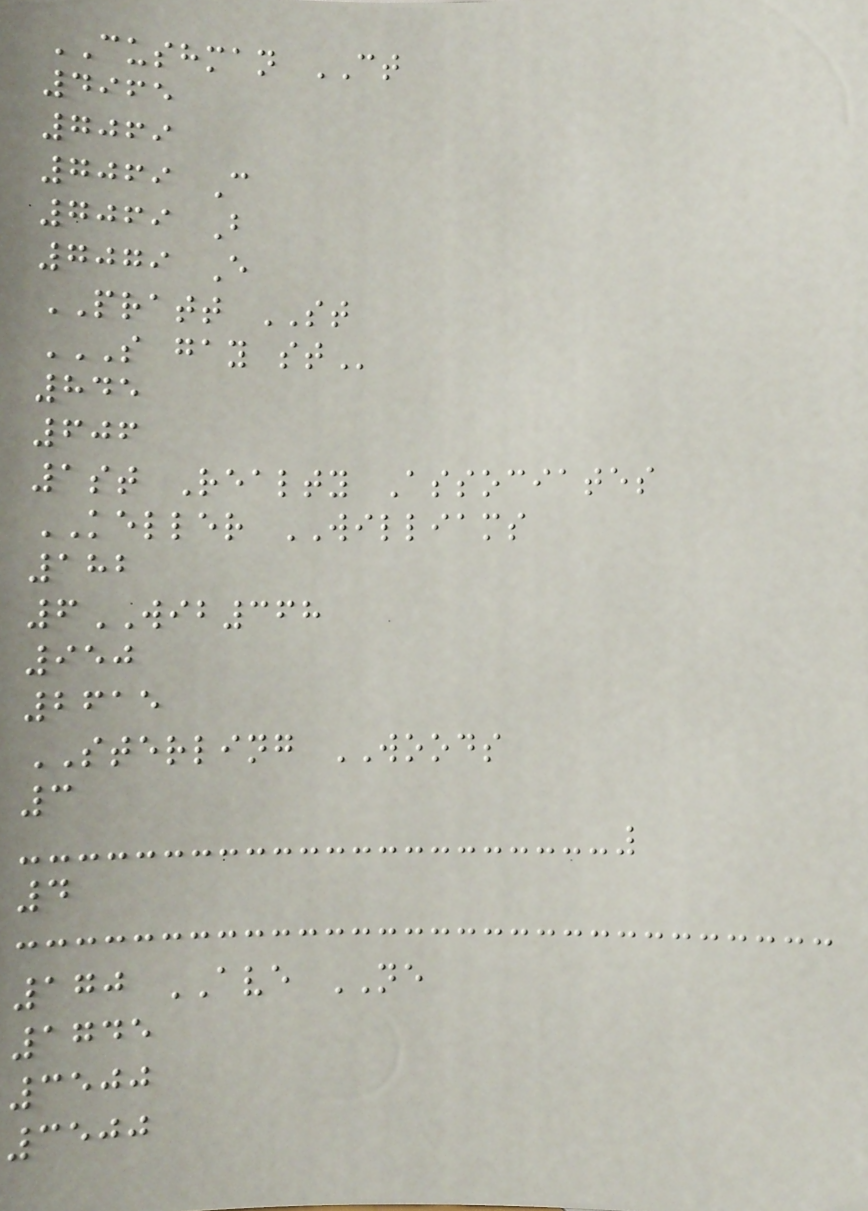CUSHMAN CT
4965
7069
7069 C
7069 B
7079 E
PRATT ST
S GAY ST
845
606
1st Realty Associates
KELLER WILLIAMS
182
6WIB368
950
2615
STERLING WOODS
3
4
170 AVE NE
1745
3500
3500
